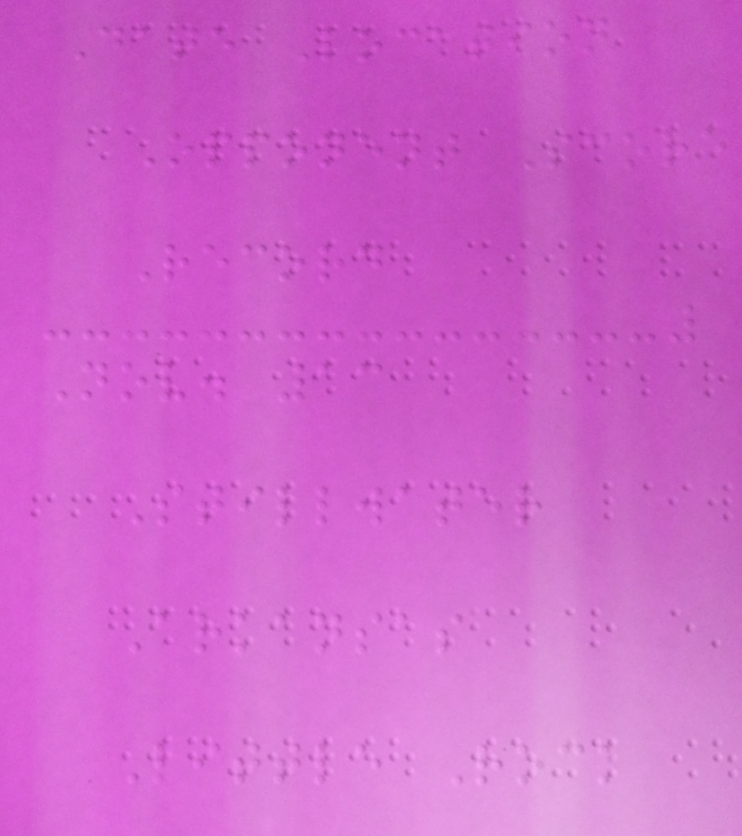Date Location
Opponent Score
Record
Nov. 13
Stillwater
Arkansas
Little Rock
